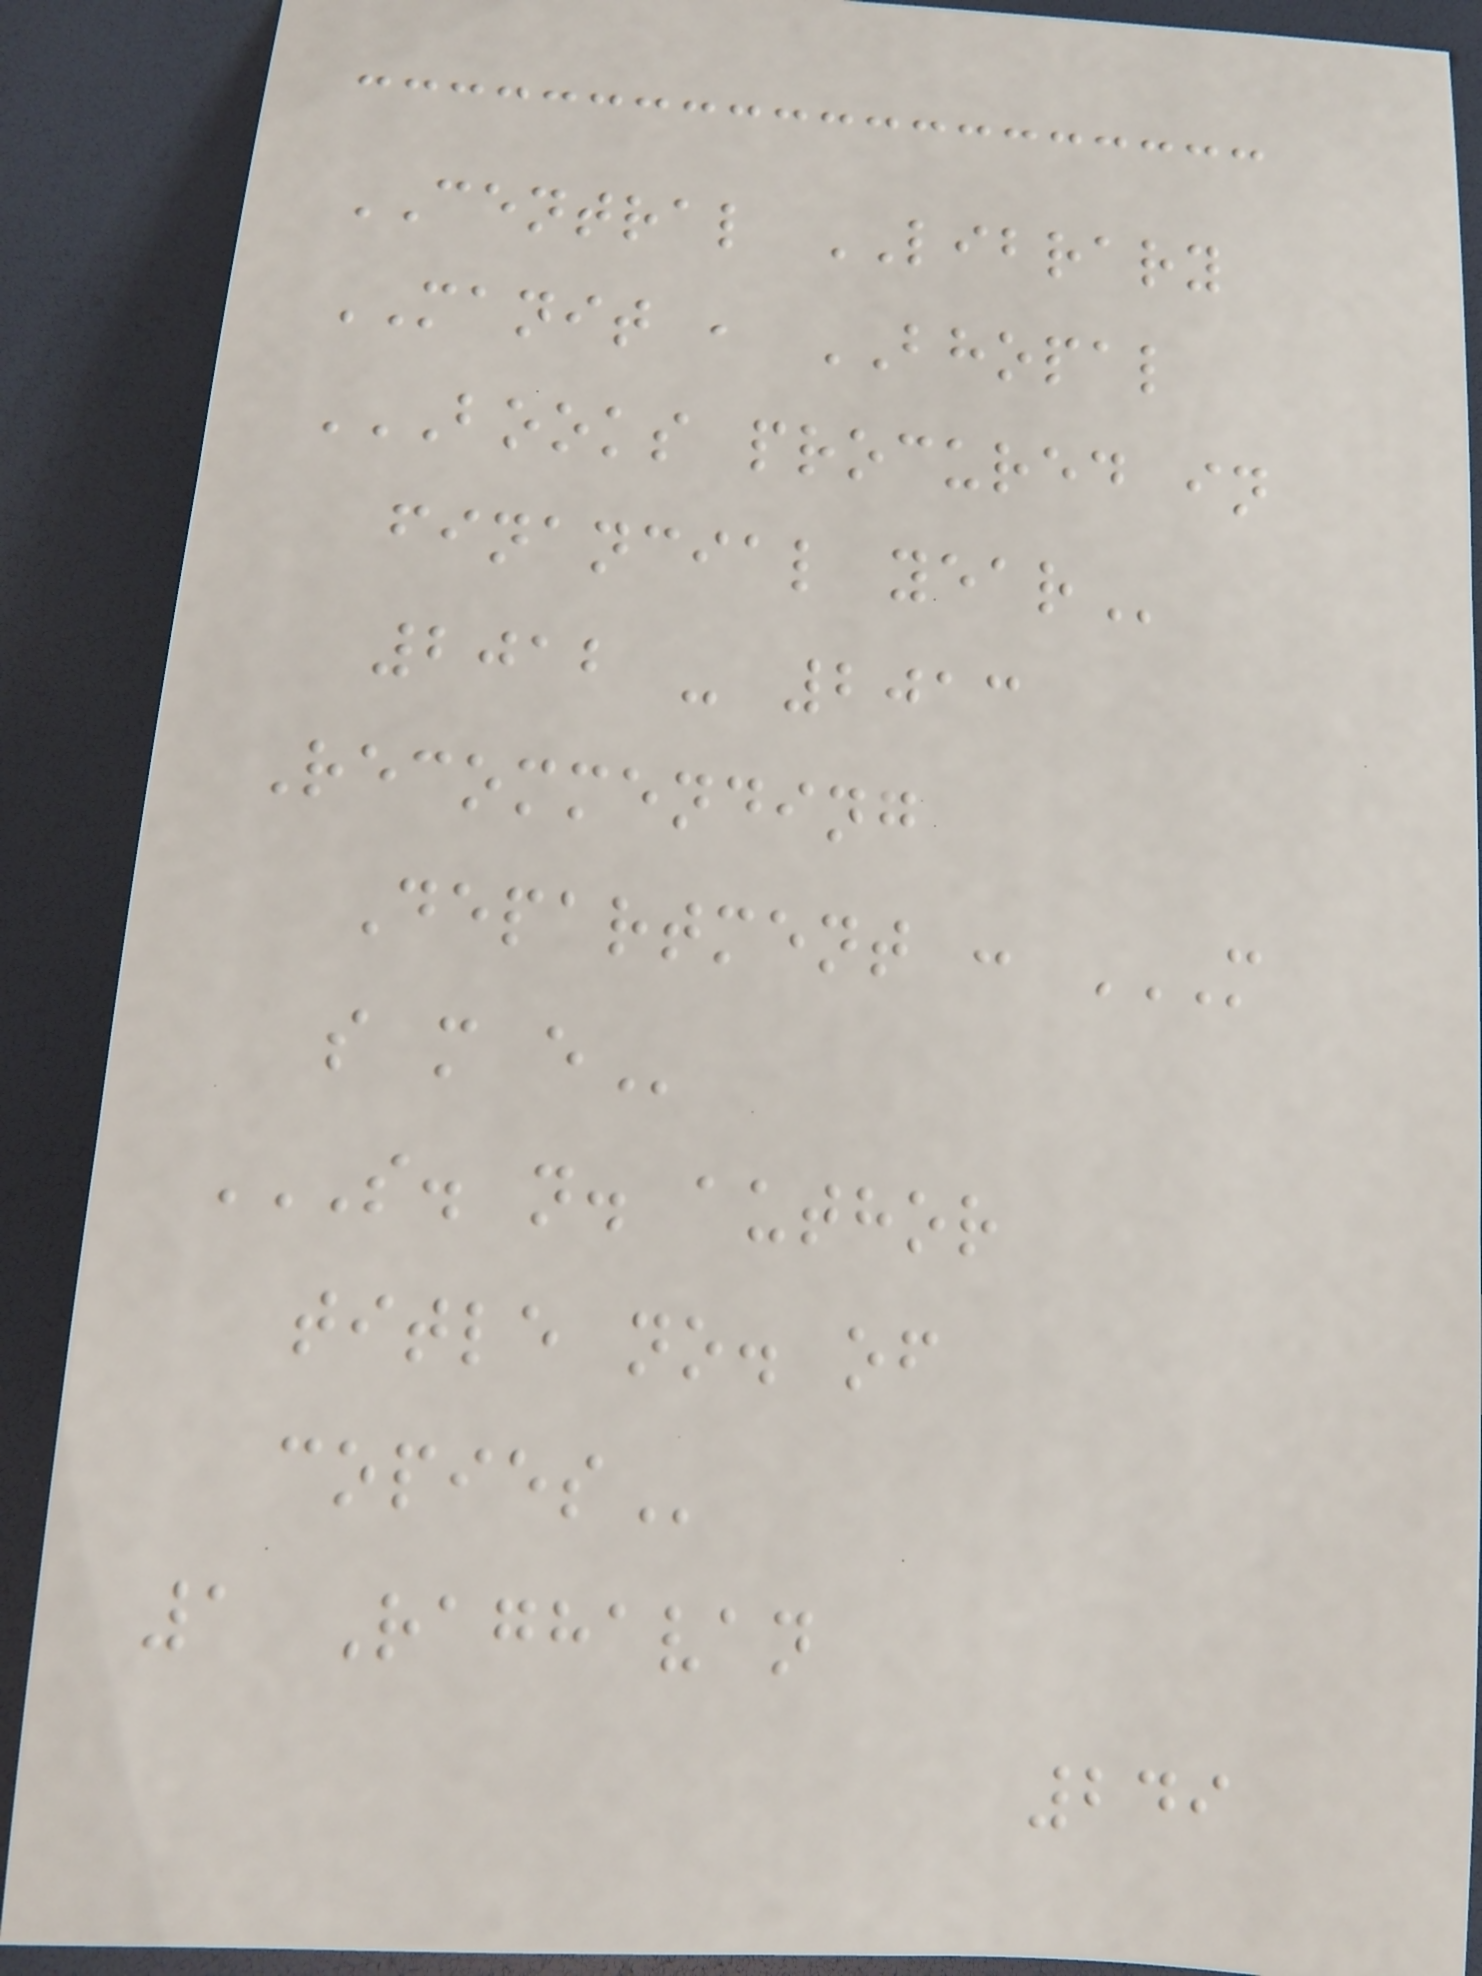CENTRAL LIBRARY
MANIT , BHOPAL
BOOKS PROCURED IN
FINANCIAL YEAR
2012 - 2013
Recommending
Department : M
S M E
S. N. AUTHOR
TITLE NO. OF
COPIES
1 Raghavan
249
